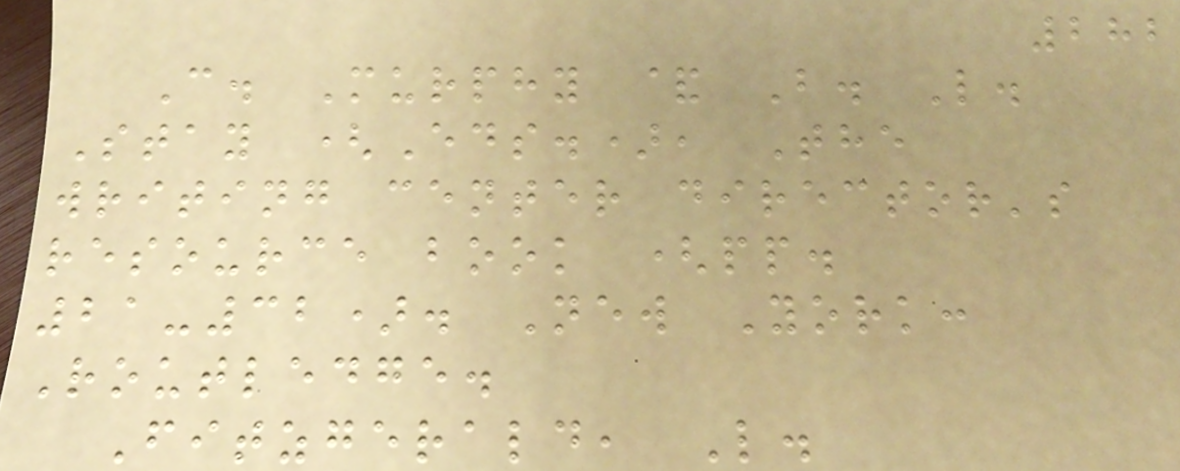282
C. Murphy & B. L.
Stay (Eds.), The
writing center director's
resource book (pp.
21-32). New York:
Routledge.
Fitzgerald, L.
